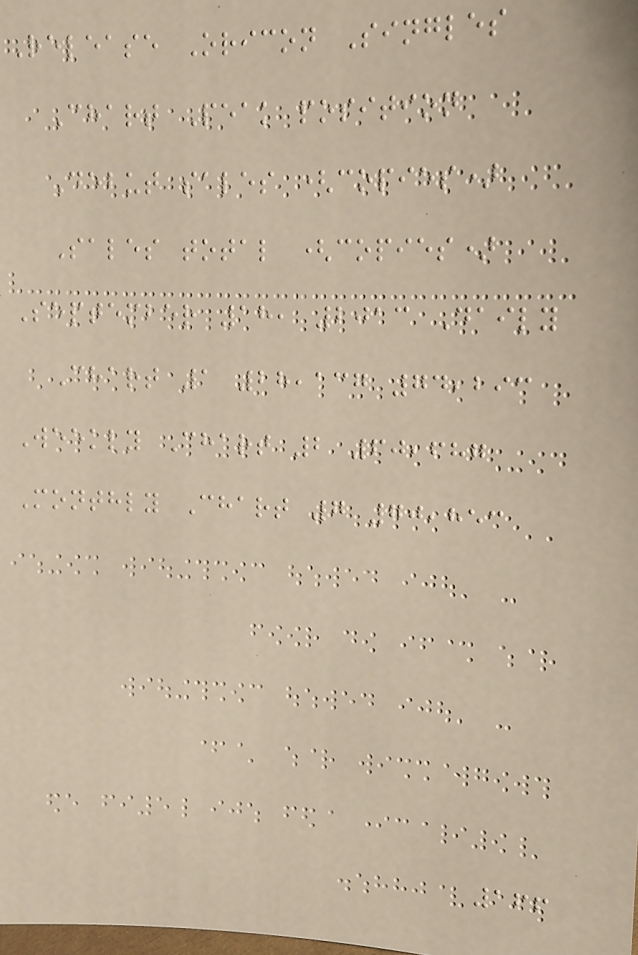Release Oricon Singles
Chart Peak position
Debut sales (copies)
Sales total (copies)
September 18, 2013 Daily
Chart 1 28,137 74,293
Weekly Chart 2 60,687
Monthly Chart 7 70,853
166
